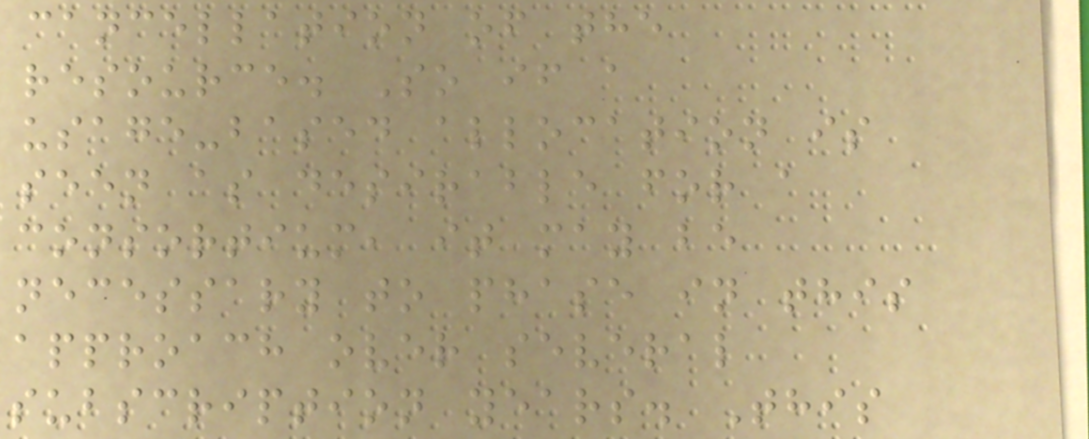cancellation of the
resource. So if a
usage-based allocation is
seen as desirable for a
consortium, it may be
necessary to phase in this
approach over several
subscription years. This
